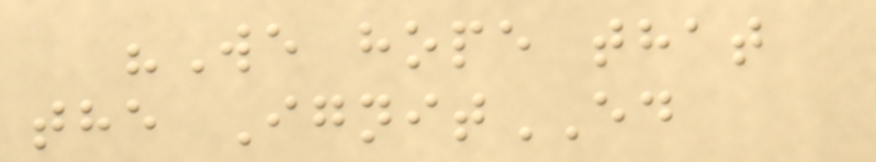"We hope that
the IgnitED
